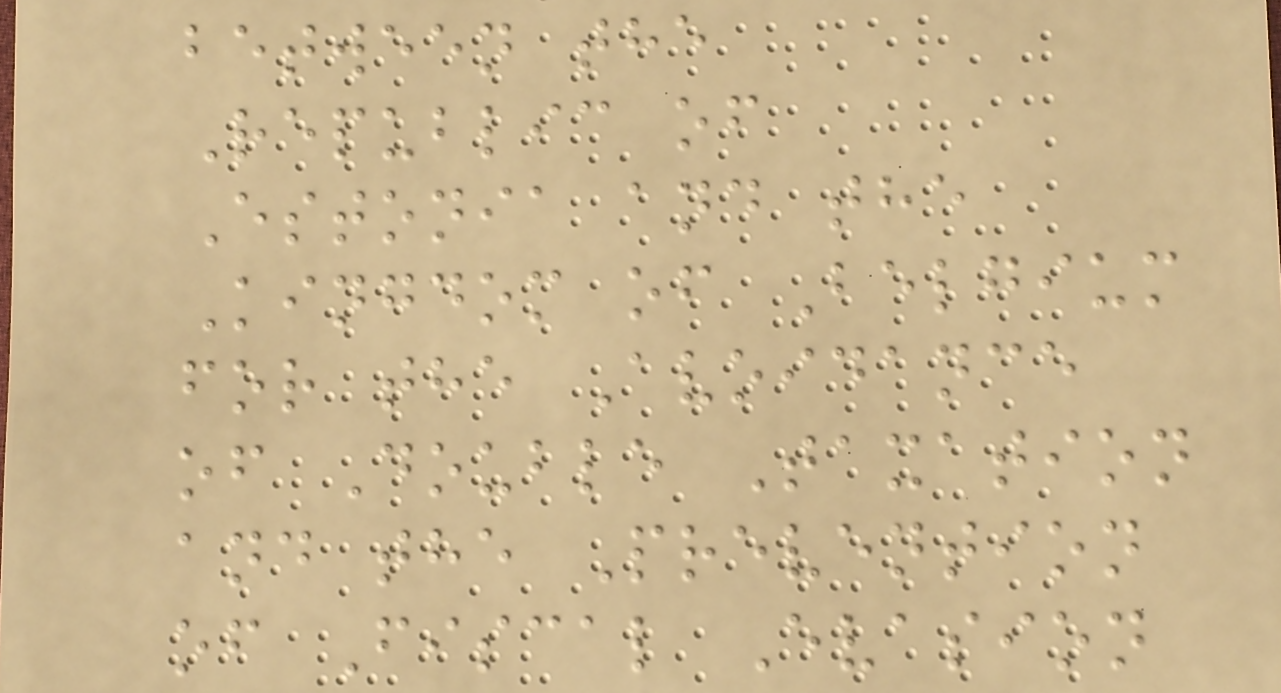between the
Republic of
Estonia and the
Kingdom of Belgium
for the Avoidance
of Double Taxation
and the Prevention
of Fiscal Evasion
